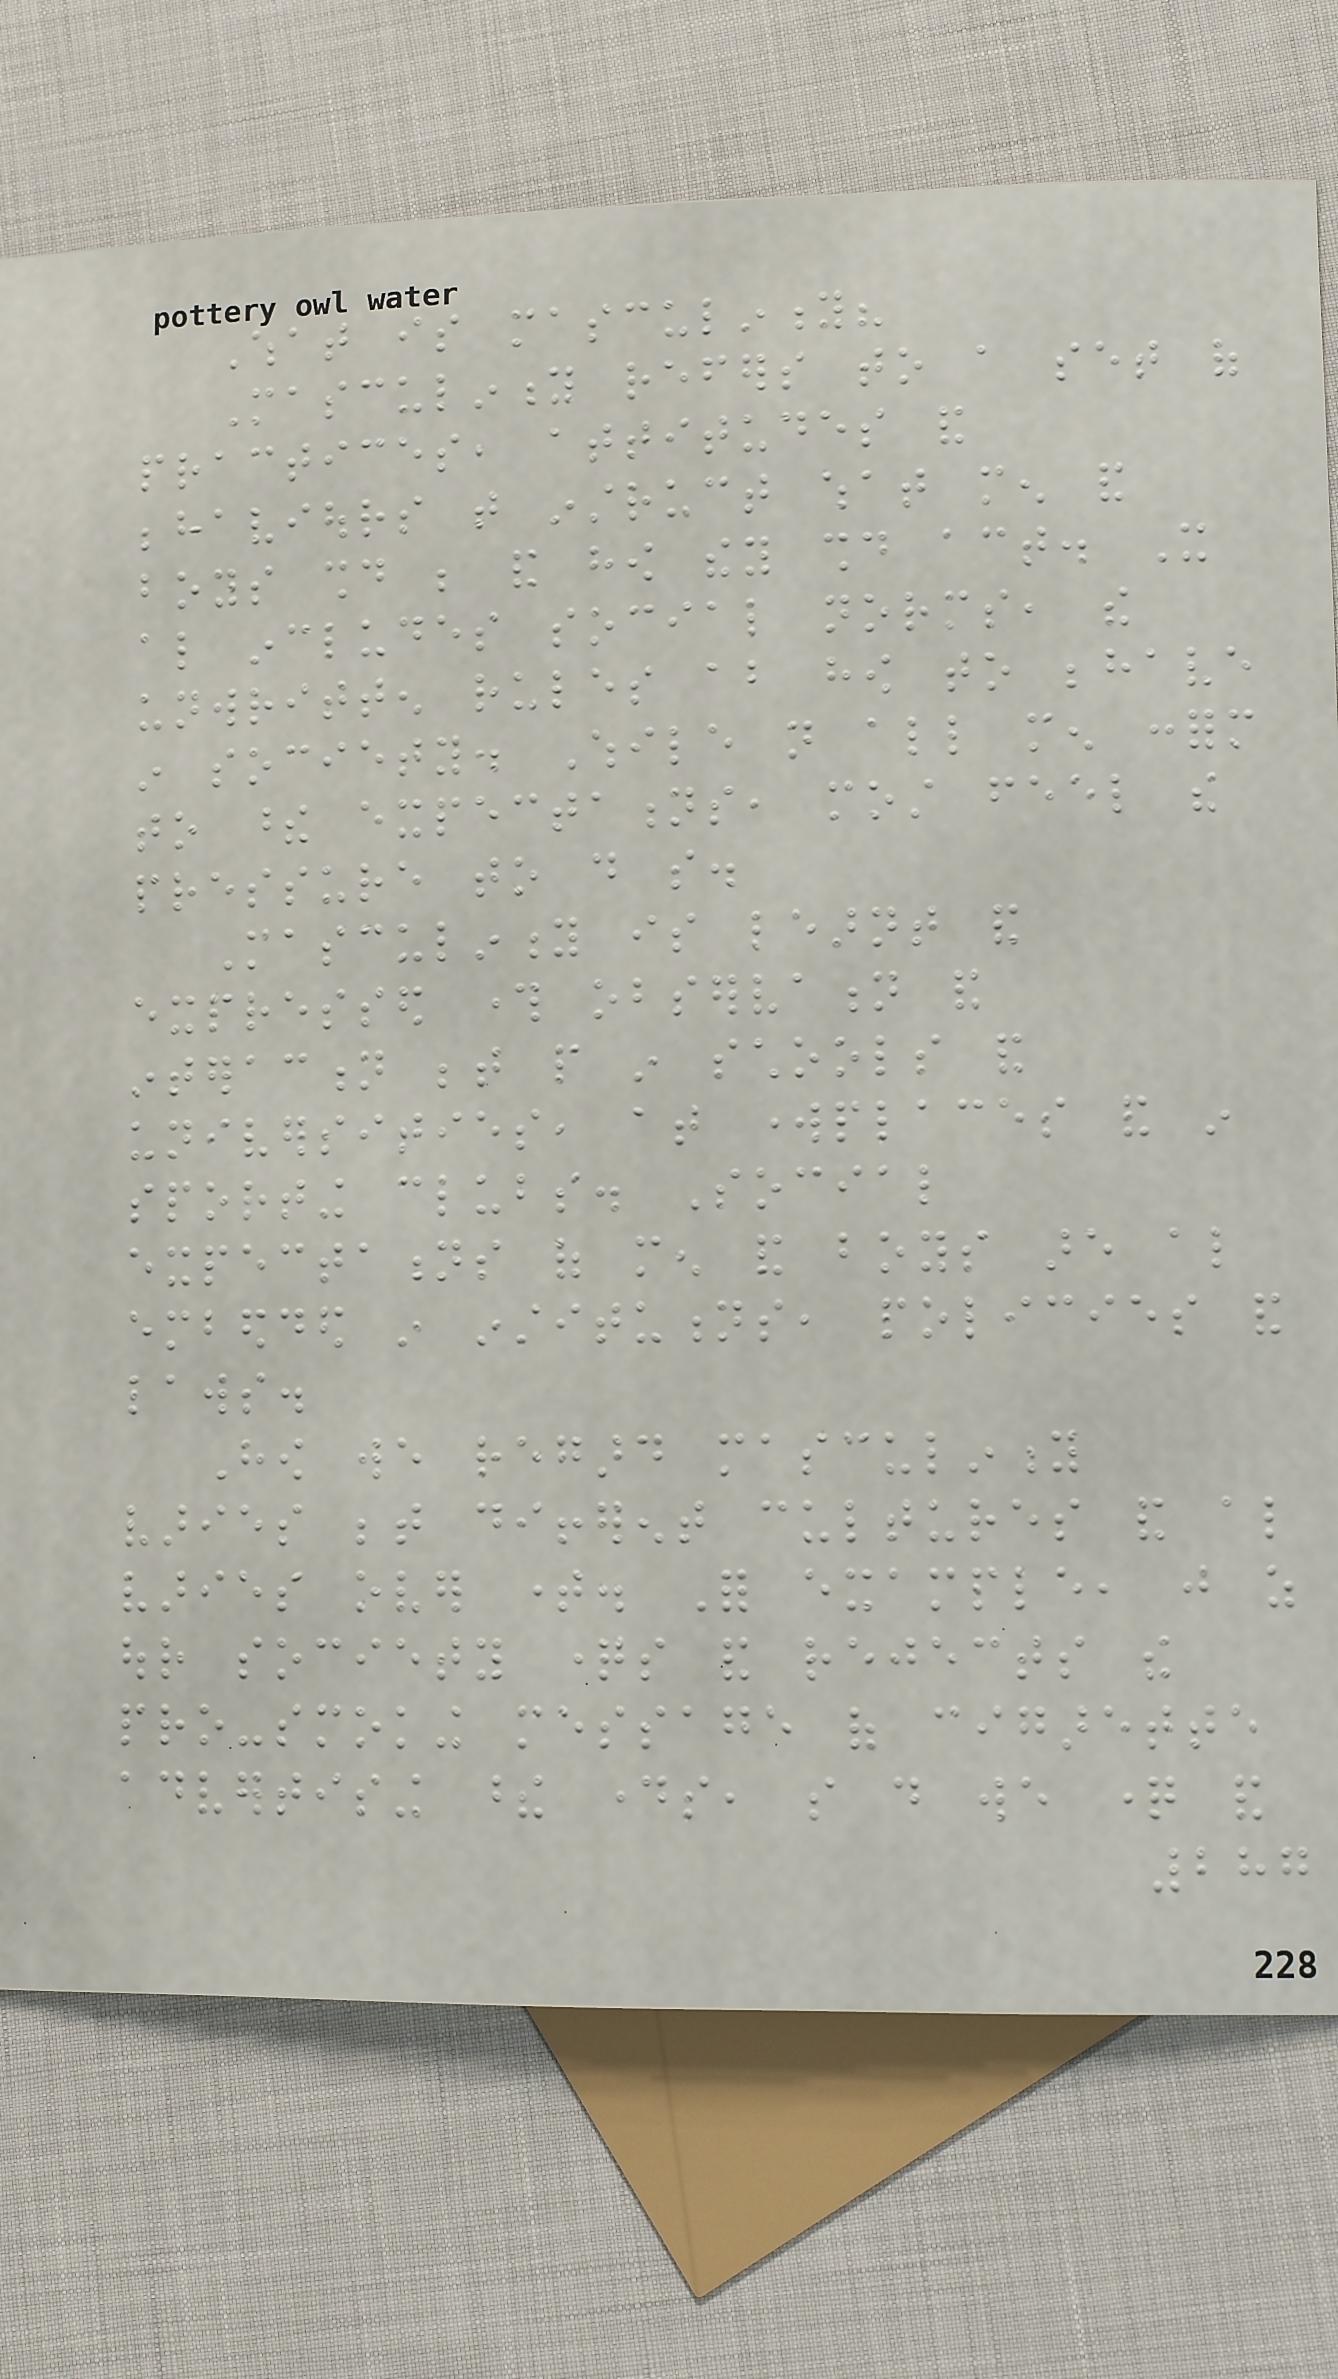What is masculinity?
Masculinity refers to a set of
practices, attitudes and
behaviours that instruct what men and
boys should be and how they should act. It
also includes social norms, the
unwritten rules about how to behave
in society. While not all men conform
to these expectations, most feel the
pressure to do so.
Masculinity is learnt and
expressed through observation and
interaction between people in schools and
universities, at workplaces and in
sporting clubs. Social
expectations of men and boys are also
embedded in institutions, policies and
laws.
How we regard masculinity
varies between different cultures and also
varies over time. For example, just as
our society questions and rejects the
pro-smoking message of cigarette
advertising these days, so do we question and
287
